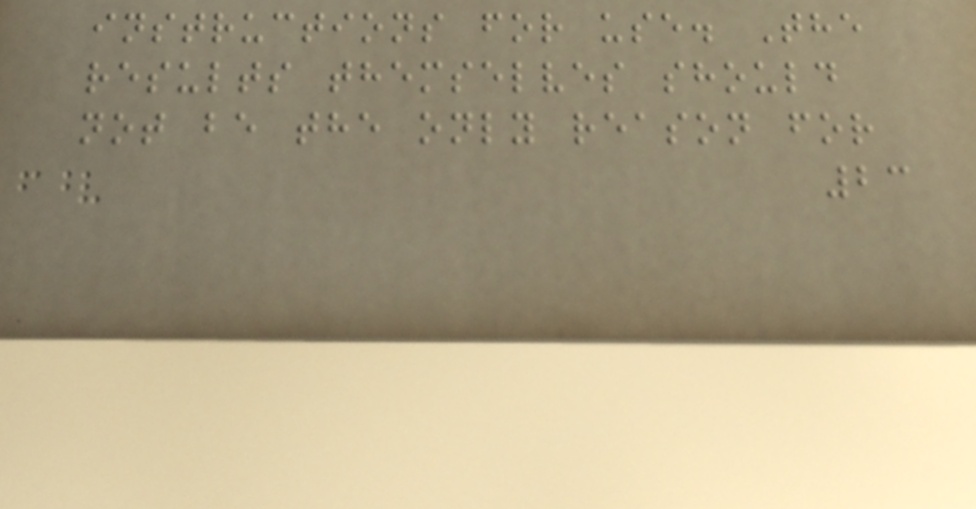instructions for use. The
results themselves should
not be the only reason for
23
